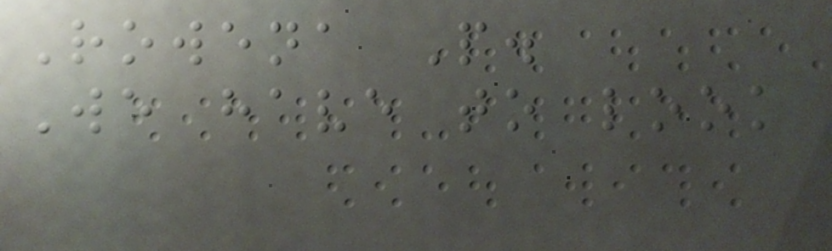Rowena P.
We have to look
